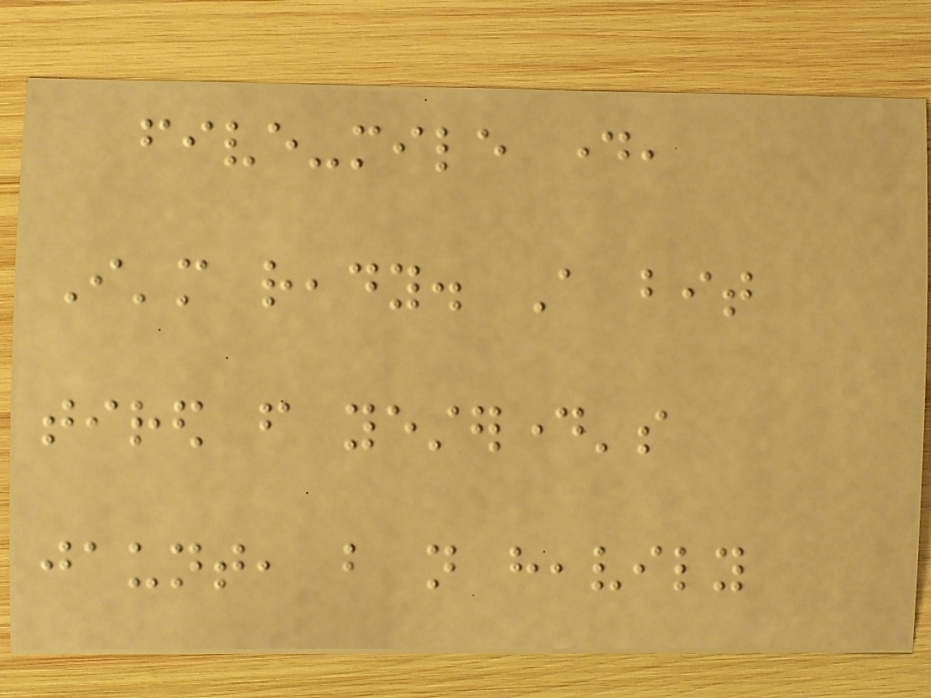five-mile day,
I'm ready. A bit
tired from yesterday's
jaunt, but not heavily
